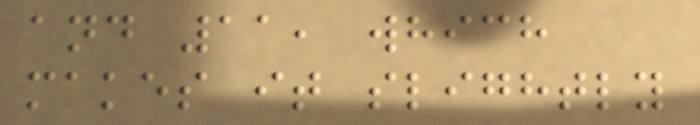and 11, which
makes it slightly
